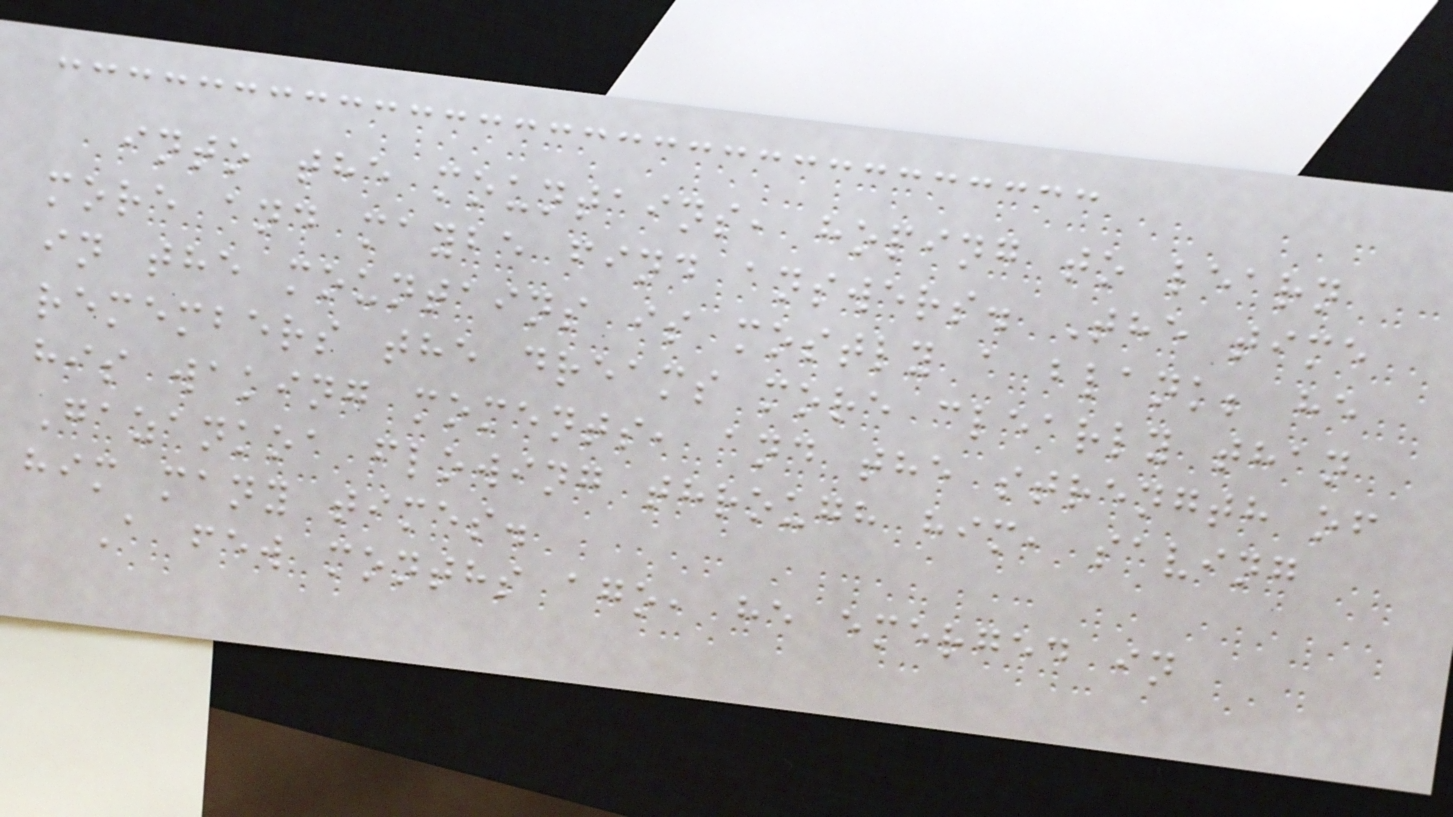into the mountains, hoping to learn
more and maybe find answers. The time
in the mountains is mostly a blank; he
remembers the dreams more clearly than
his waking moments, and the strength of
Gazankoa flowing through him, saving
him many times.
A few months ago, he emerged in
